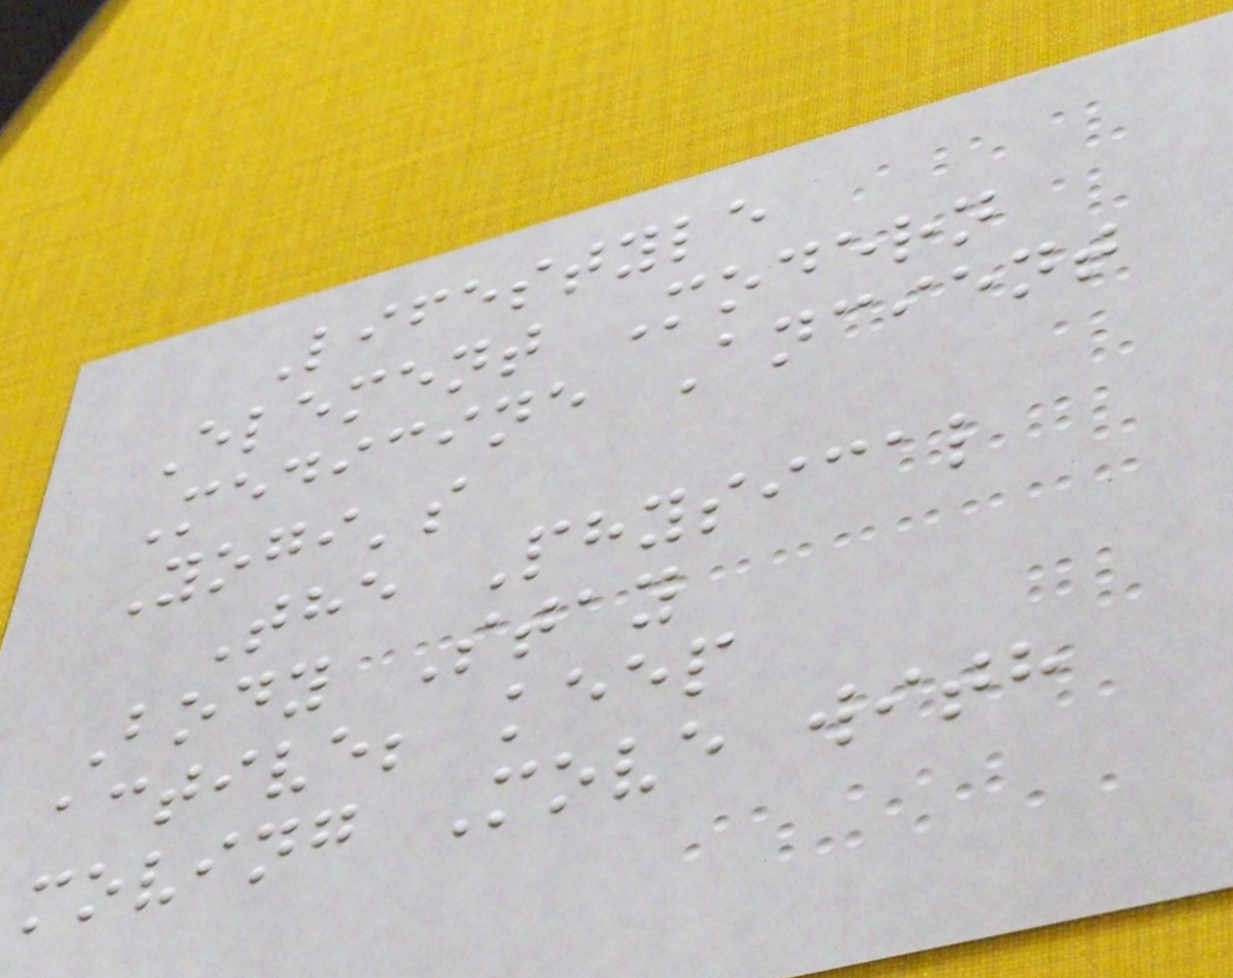Lifestyle
Element Modern
Medicine Ancient
Yogi's
The Physical
Body Stay
active; keep
moving Move with
